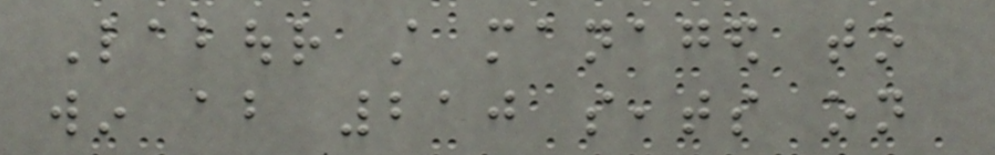Labour still managed to
win about 210 seats on
